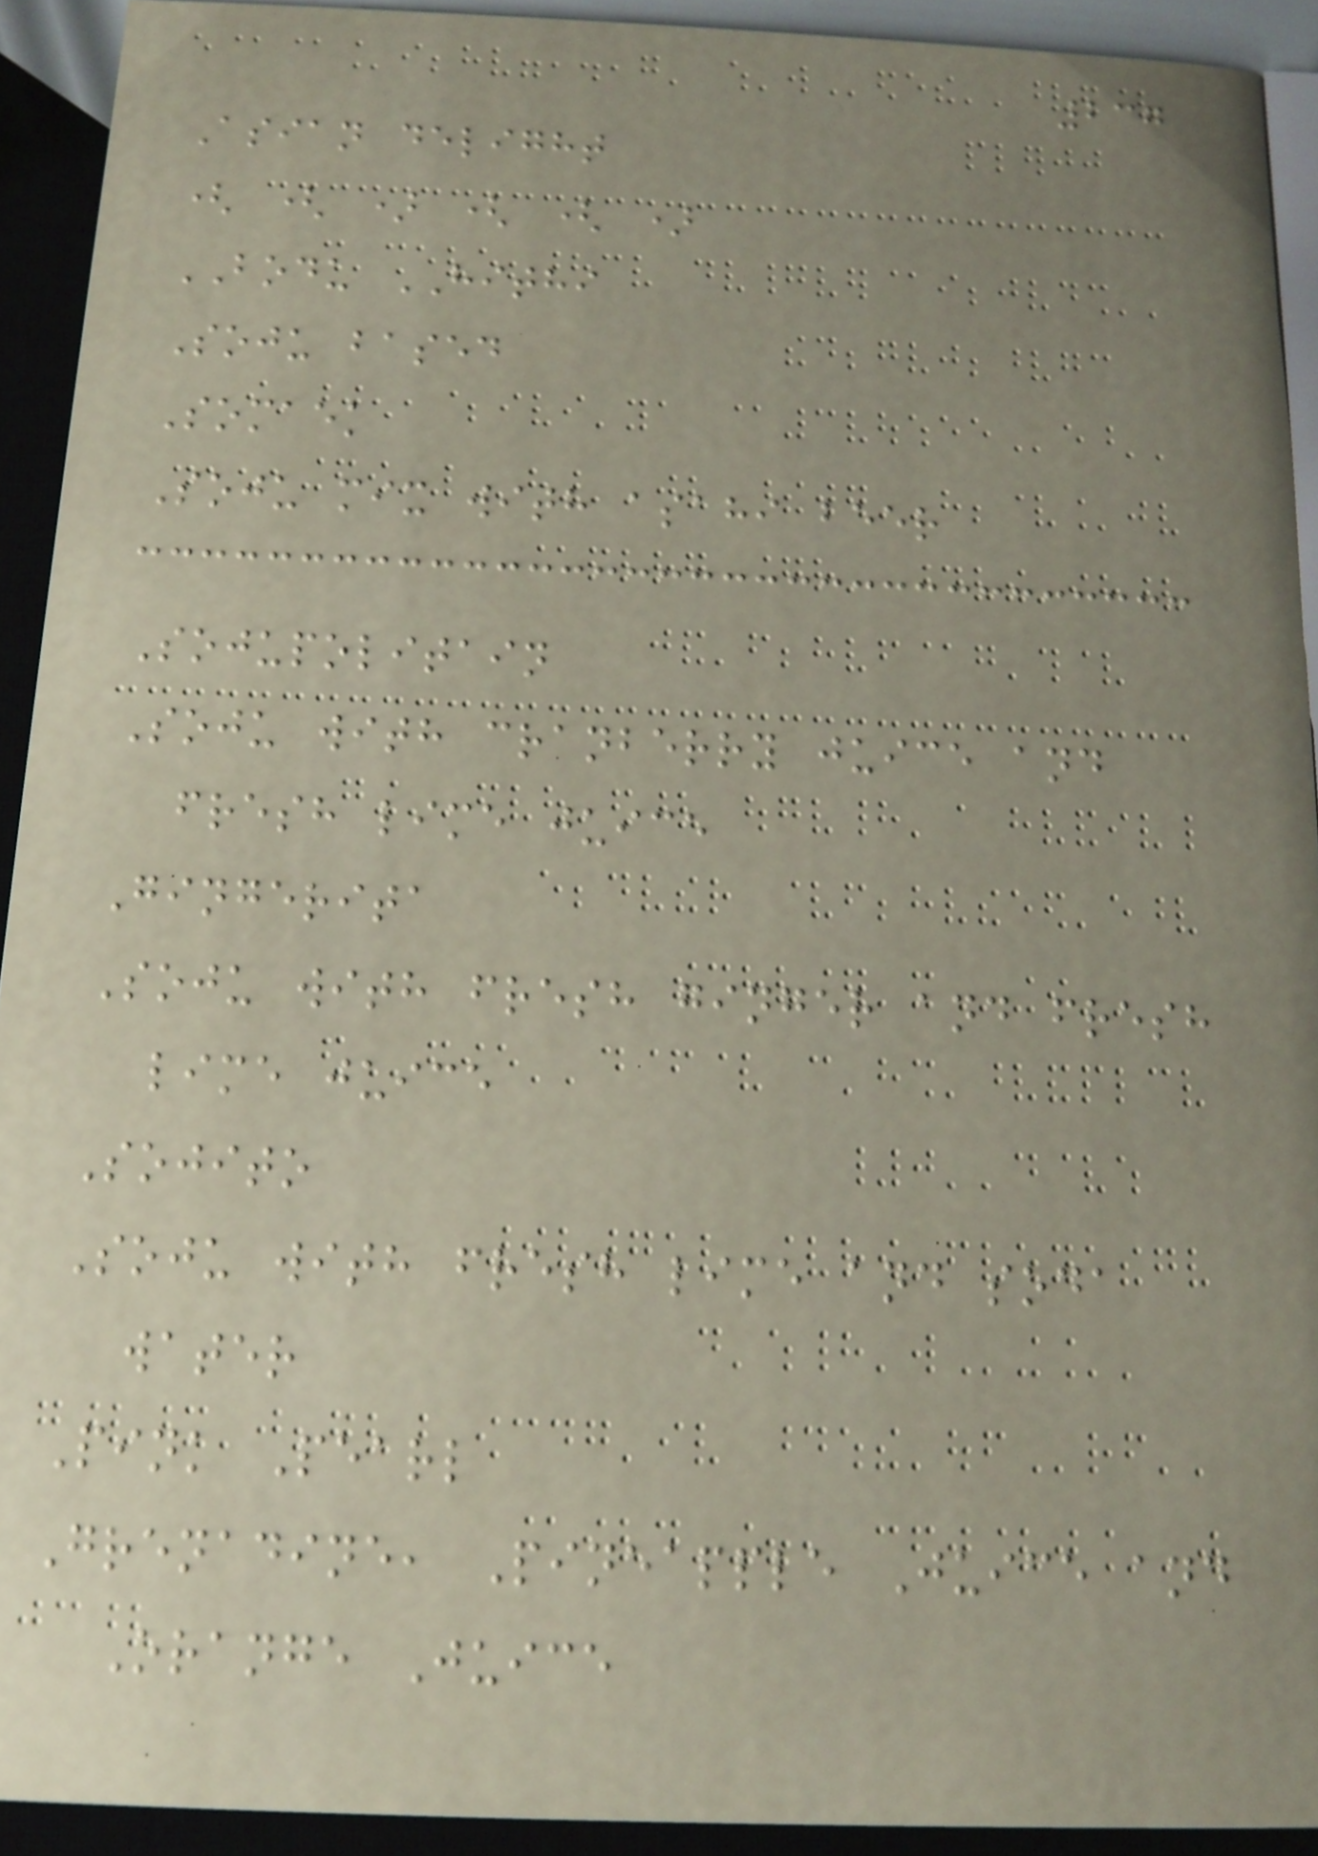237
Asian delight
( ( ) ( ( )
BODU HITHI
Soju based
Somaek
Soju mix with asahi beer
Sojupolitain
Soju with cranberry juice and
fresh lime juice
Gingerita
Soju with fresh ginger and fresh
lime juice
Sojito
Soju with fresh lime and soda
water
Pink Pearl
Grenadine, Pineapple Juice and
Orange Juice
